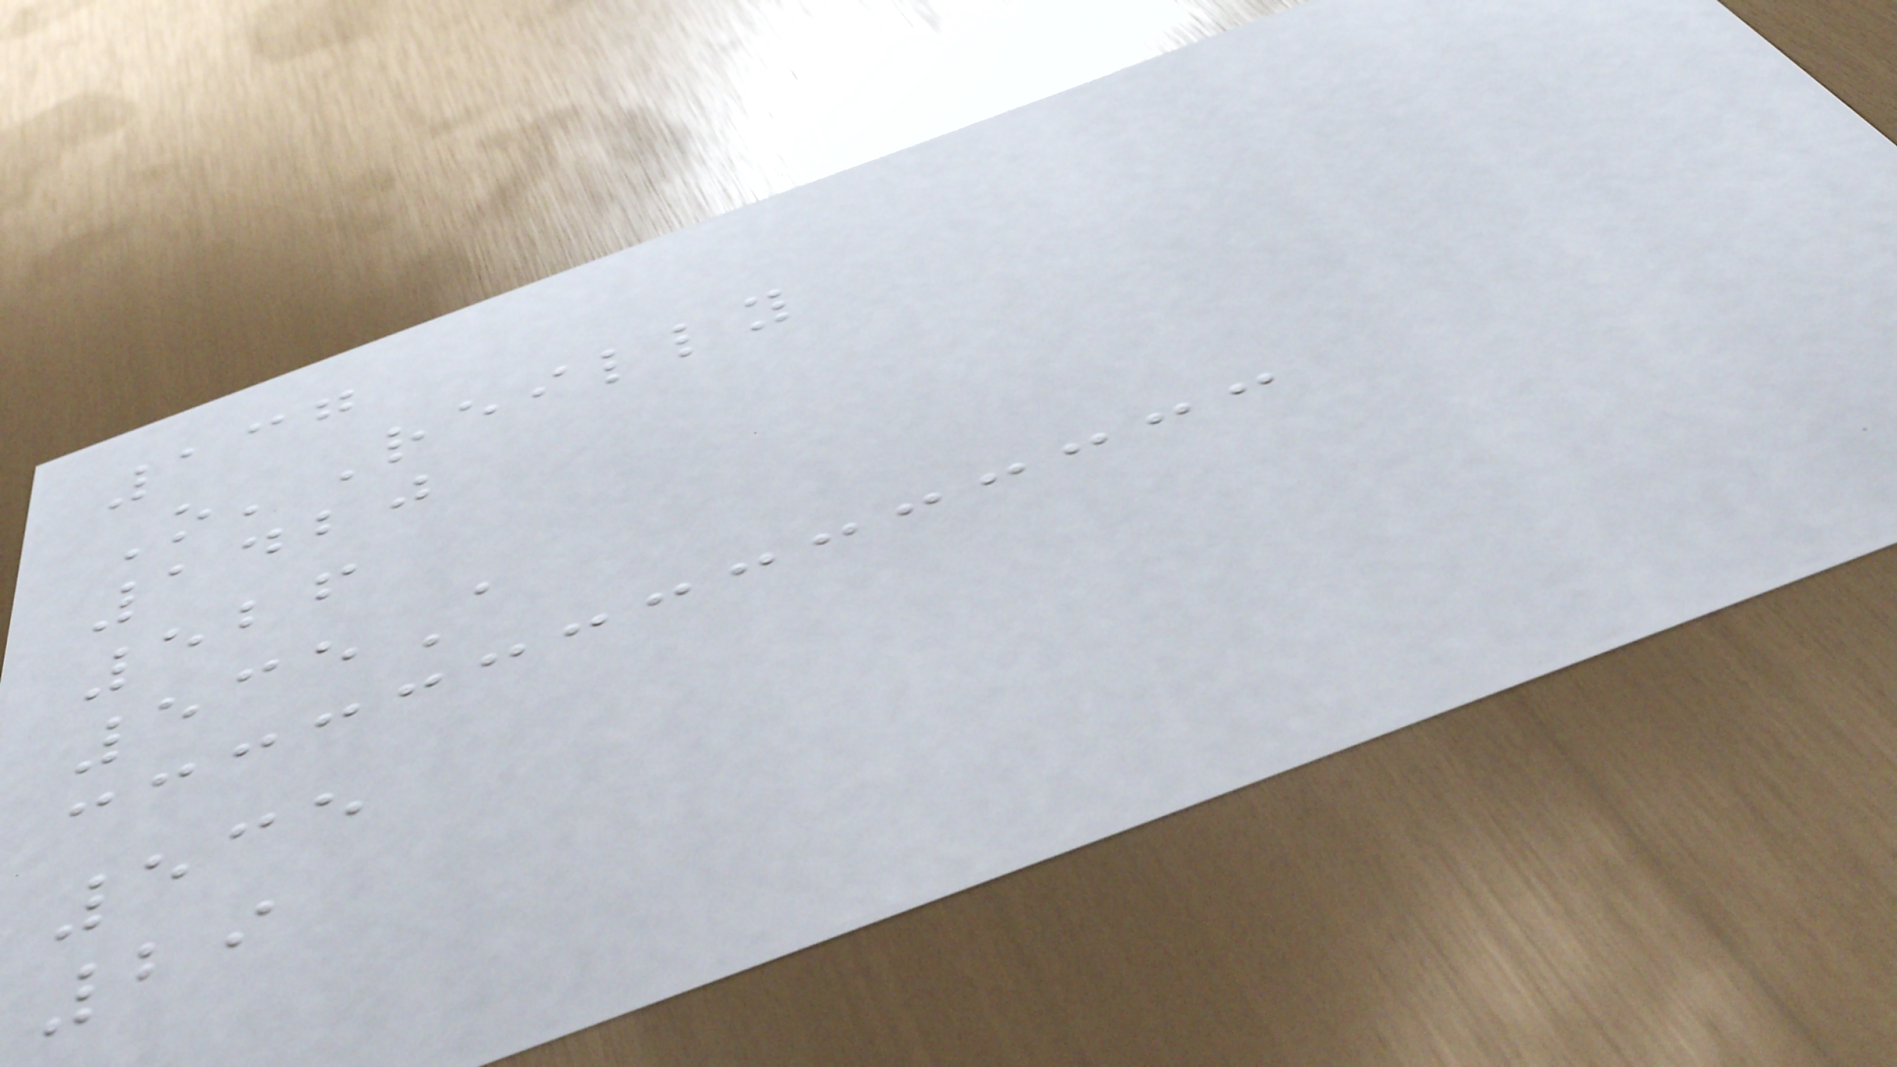137
O'Reilly
1420
526
535A
535
29
